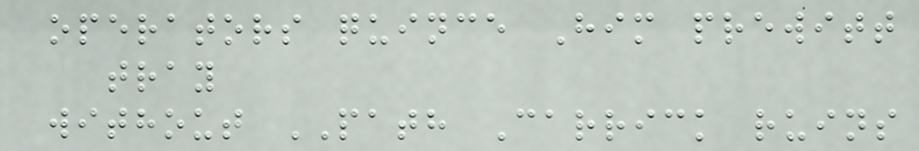operators quince Him prewitt
tray
without PATH Carrick ruins
